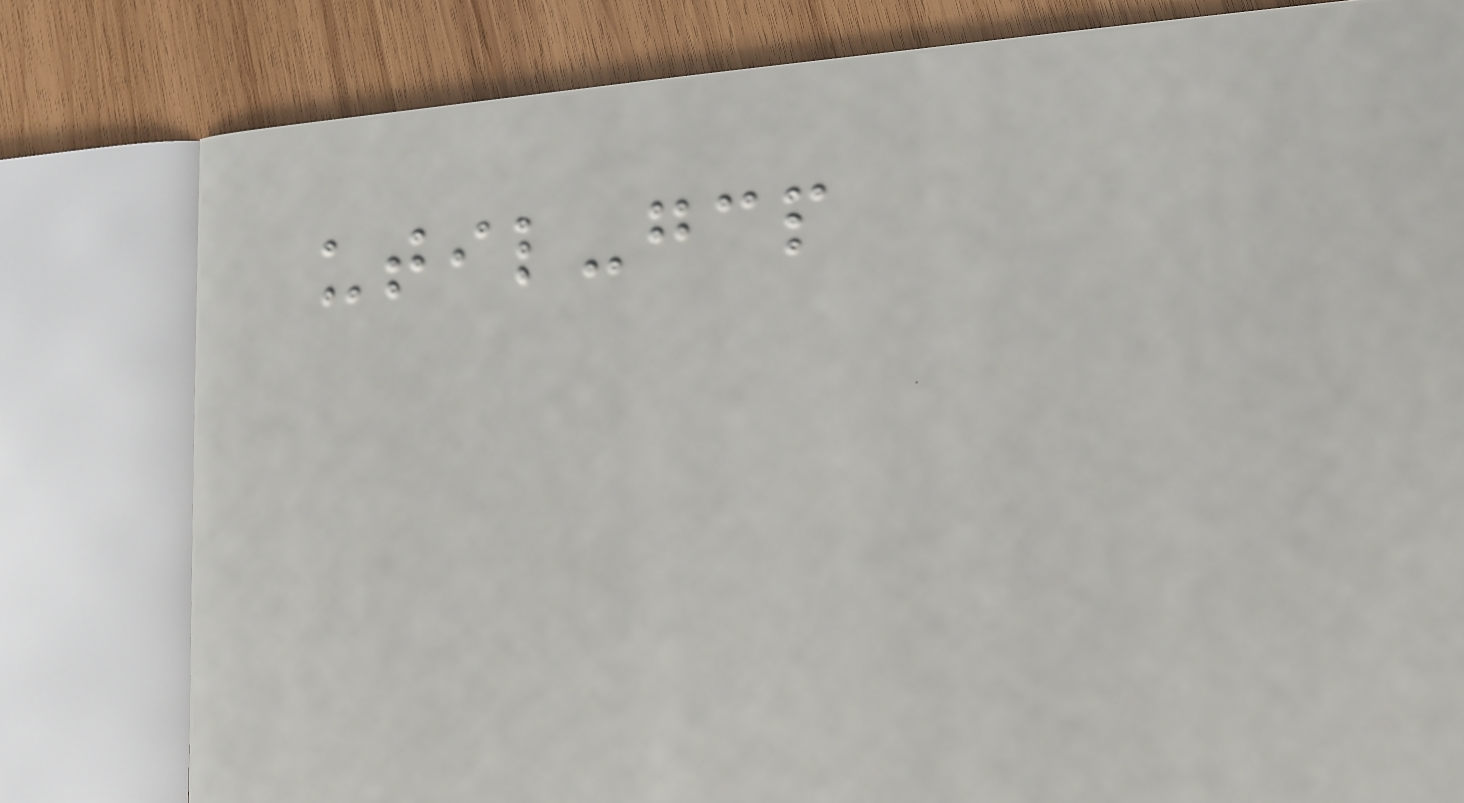util-gcp
